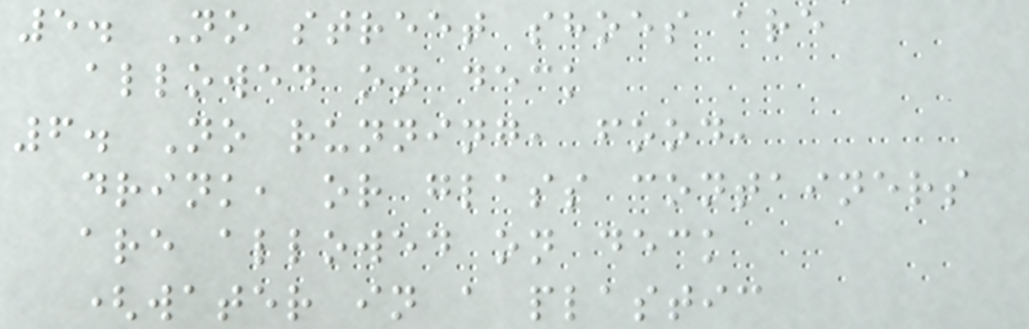5. No street shoes are
allowed on deck
6. No running, food,
drink, or glass containers
are allowed on deck
(water in a plastic
